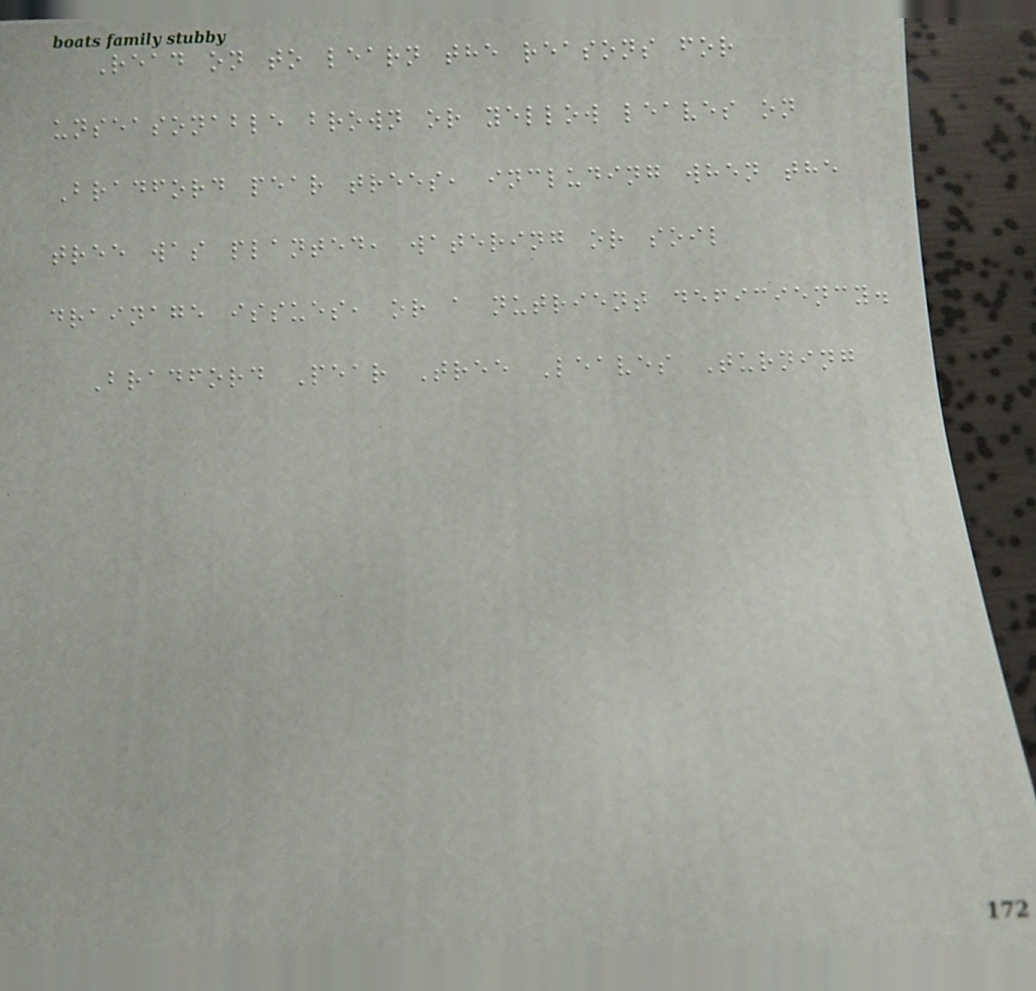Read on to learn the reasons for
unseasonable brown or yellow leaves on
Bradford pear trees, including when the
tree was planted, watering or soil
drainage issues, or a nutrient deficiency.
Bradford Pear Tree Leaves Turning
